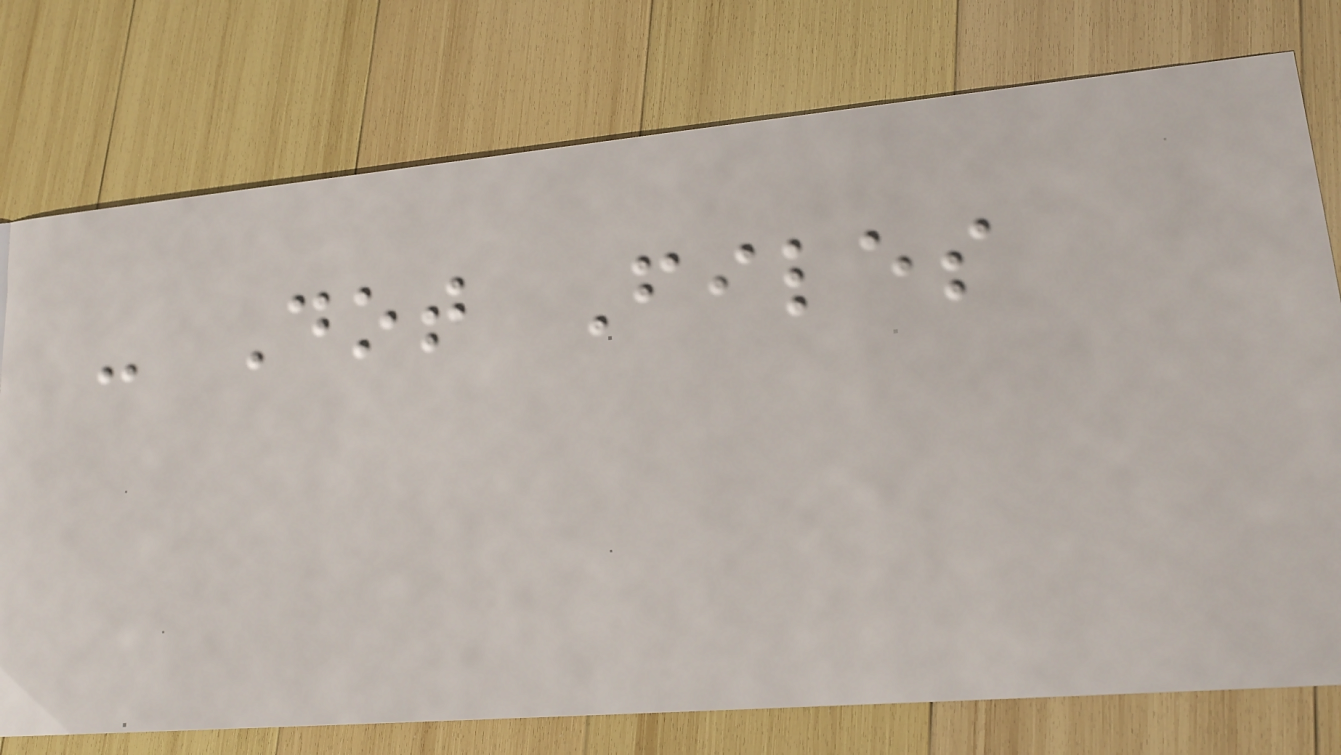- Dot Files
